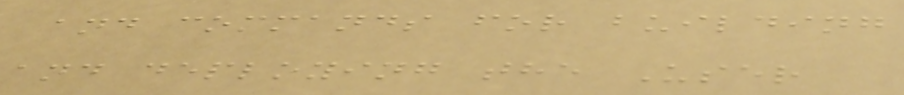and commands for building
and deploying the User
